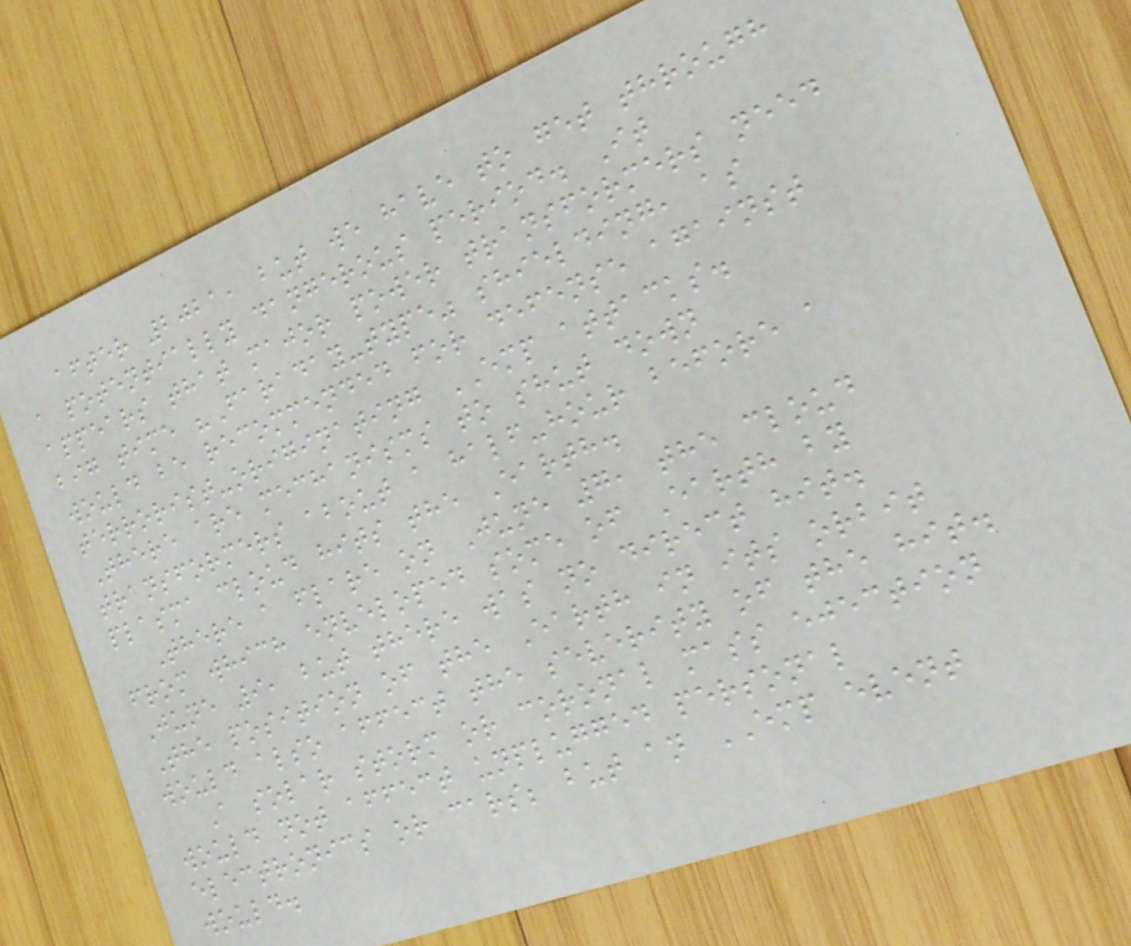after 2021, but we have to get through
a potentially dangerous period. It
appears that major power transformers need
big time "Faraday-type" shielding, as
would be recommended for defense against
terrorist-originating EMP attacks.
There are mechanisms to shut down
transformers about a half-hour before a
plasma cloud hits the Earth.
There a flare on June 7, the cloud
from which enveloped some of Earth by
June 9, but there was no direct hit.
The position of the Earth in its orbit
would also affect the severity of the hit.
A solar storm or coronal mass ejection
would not affect unplugged personal
electronics or cars; but an EMP event
would.
